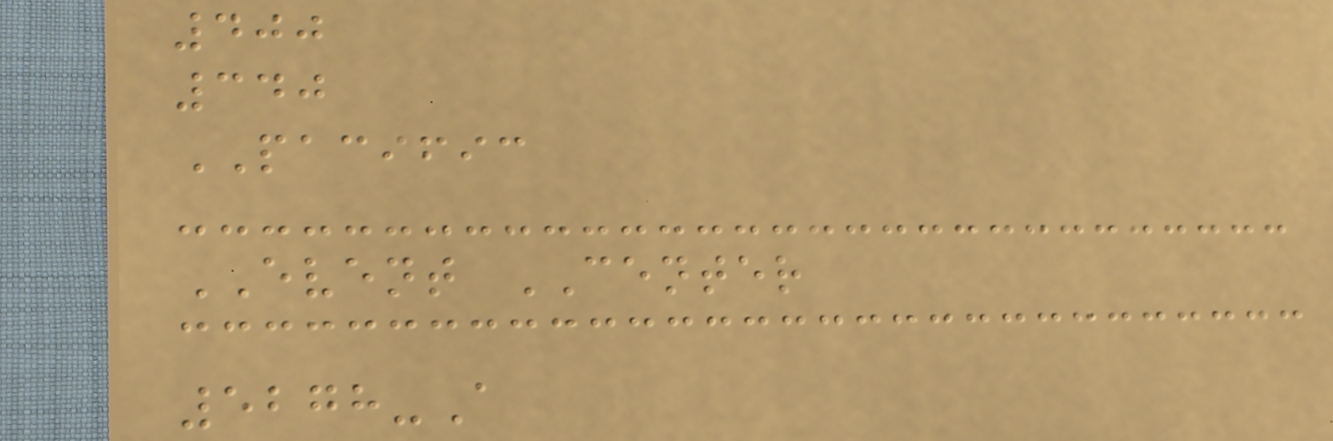400
340
PACIFIC
EVENT CENTER
5278-A
